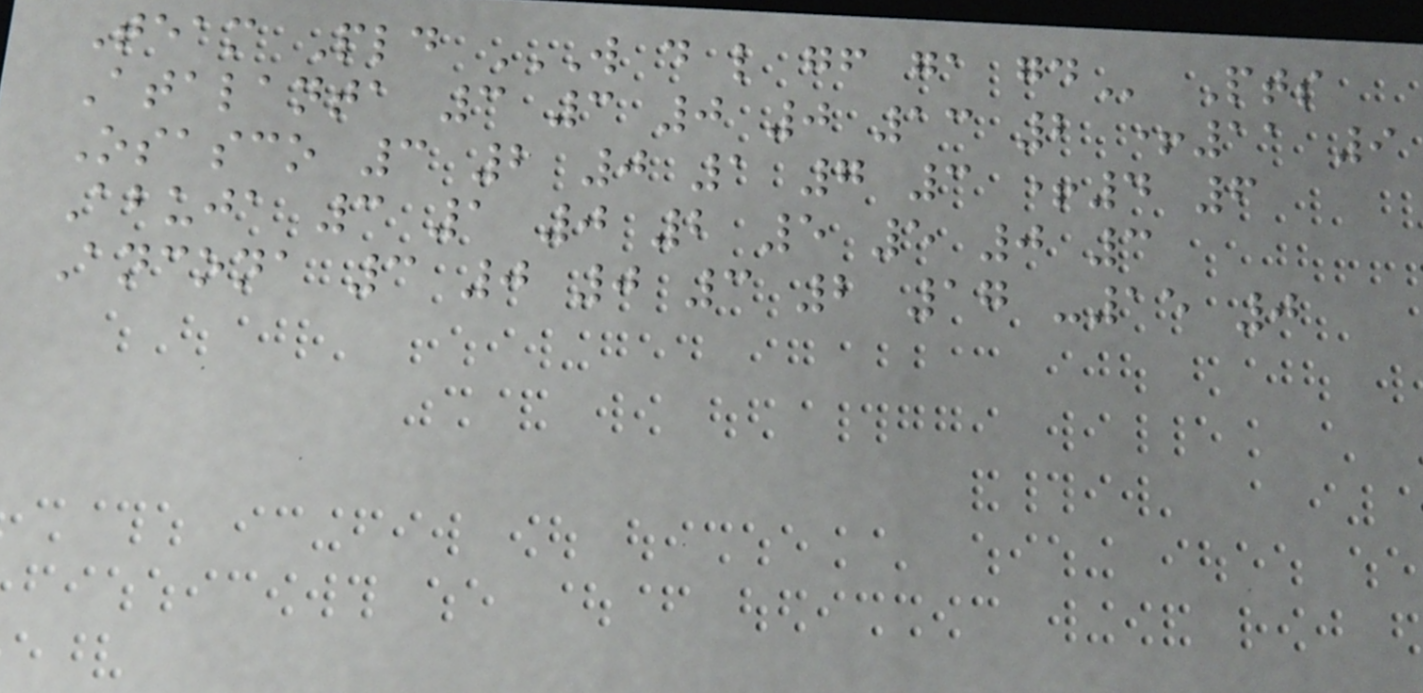Team Pld W D L GF GA GD Pts
Atalanta 3 3 0 0 13 2 +11 9
Osasco 3 2 0 1 7 3 +4 6
Abuja 3 1 0 2 5 5 0 3
Ancona 3 0 0 3 2 17 -15 0
